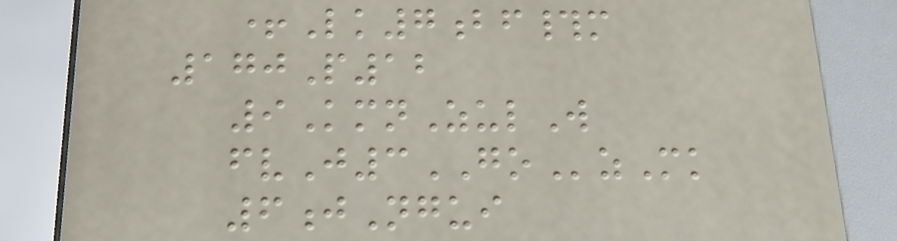+Lk7bf#m
170P12
9KmnZulW
fvJ3GOzMk
6jNgui
